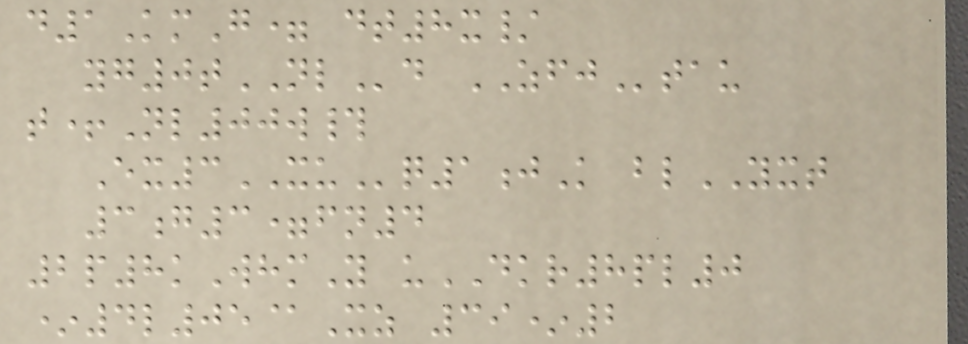d1KmG= dt8x/
yg0tNLd ZFJtau
t+Nl00w#
Ex3XUq1jK blYXT
3g3=fn4
2p8kWhmY uDKR8pl0
*4l05@Xz 39*2
